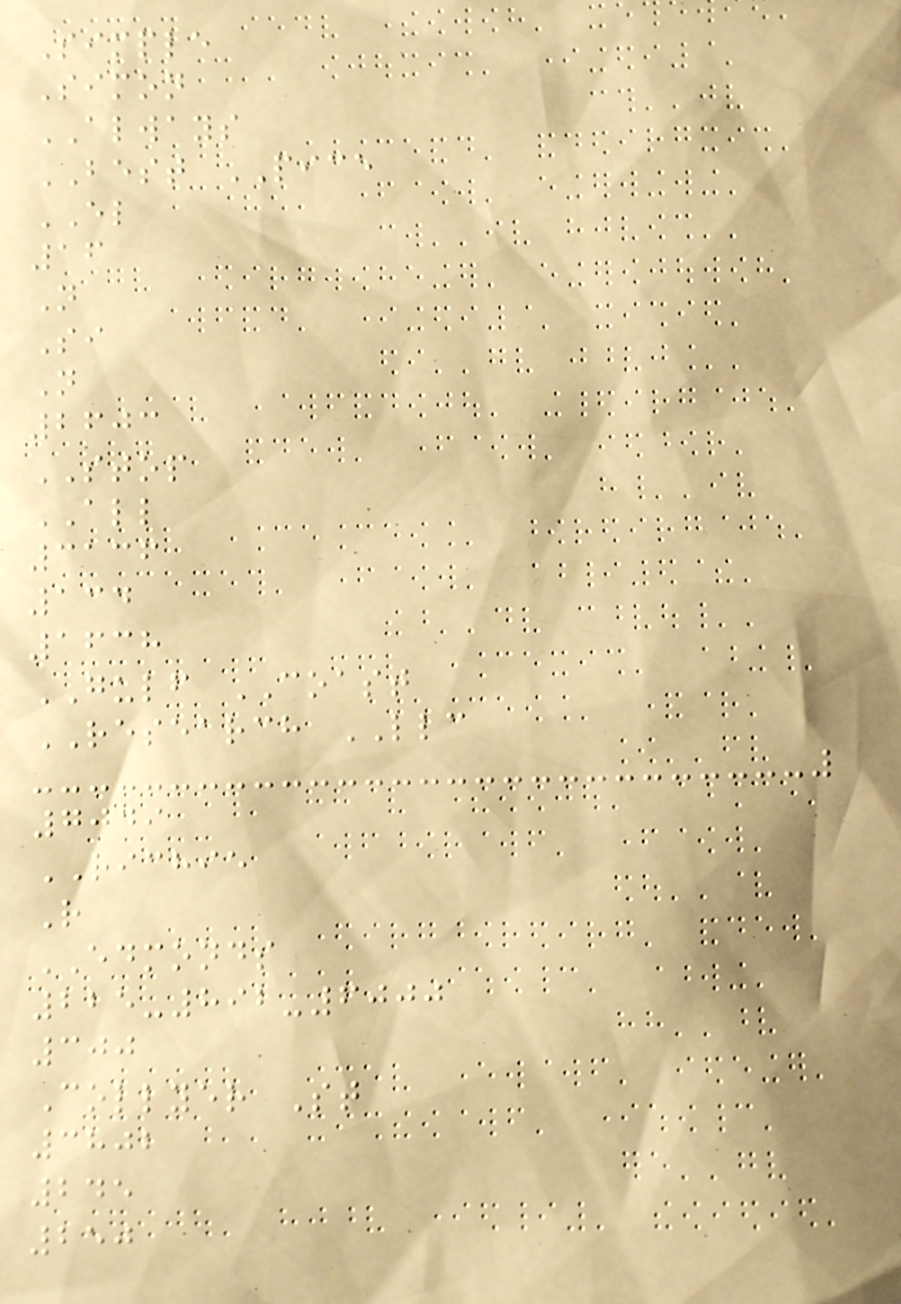Simple
Simon
ALWAYS
BEST PICE
EL
16
N
Si
N
2603
STOP
ALL
3136
134
1638
GULF COAST
RESEARCH LLC
7049
RICHIE
R
EDMONDS
225-892-6000
300
Collyer St
3802
245
250
